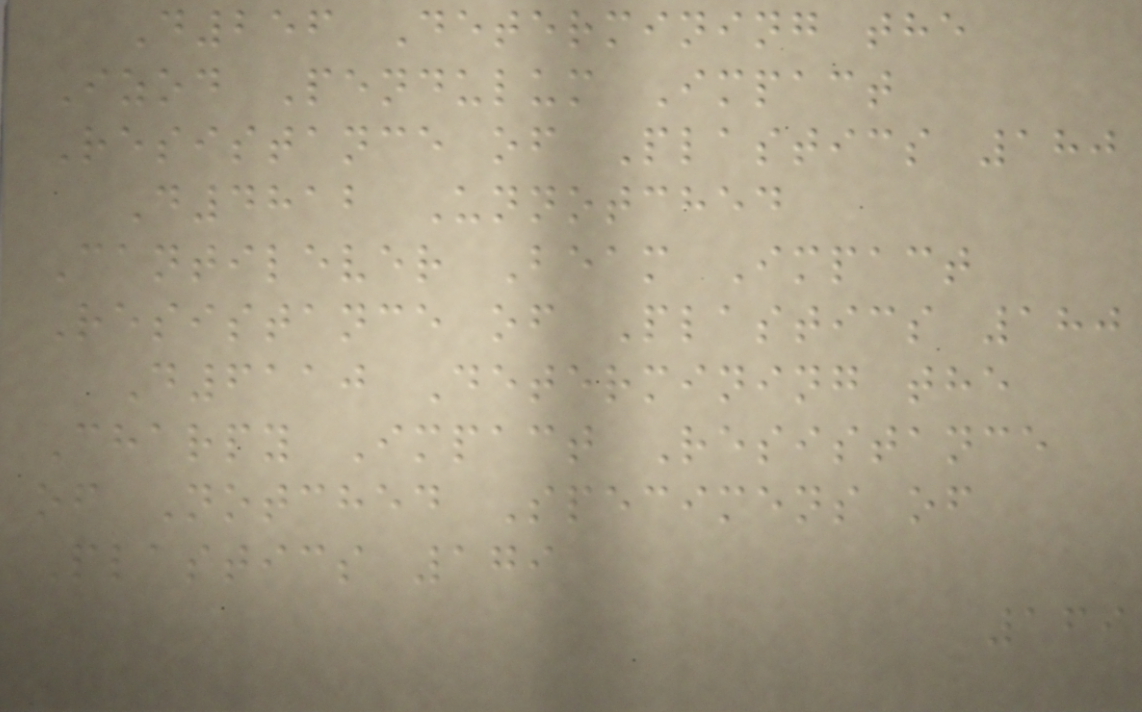D256 Determining the
Izod Pendulum Impact
Resistance of Plastics 180
D4812 Unnotched
Cantilever Beam Impact
Resistance of Plastics 180
D6110 Determining the
Charpy Impact Resistance
of Notched Specimens of
Plastics 179
169
